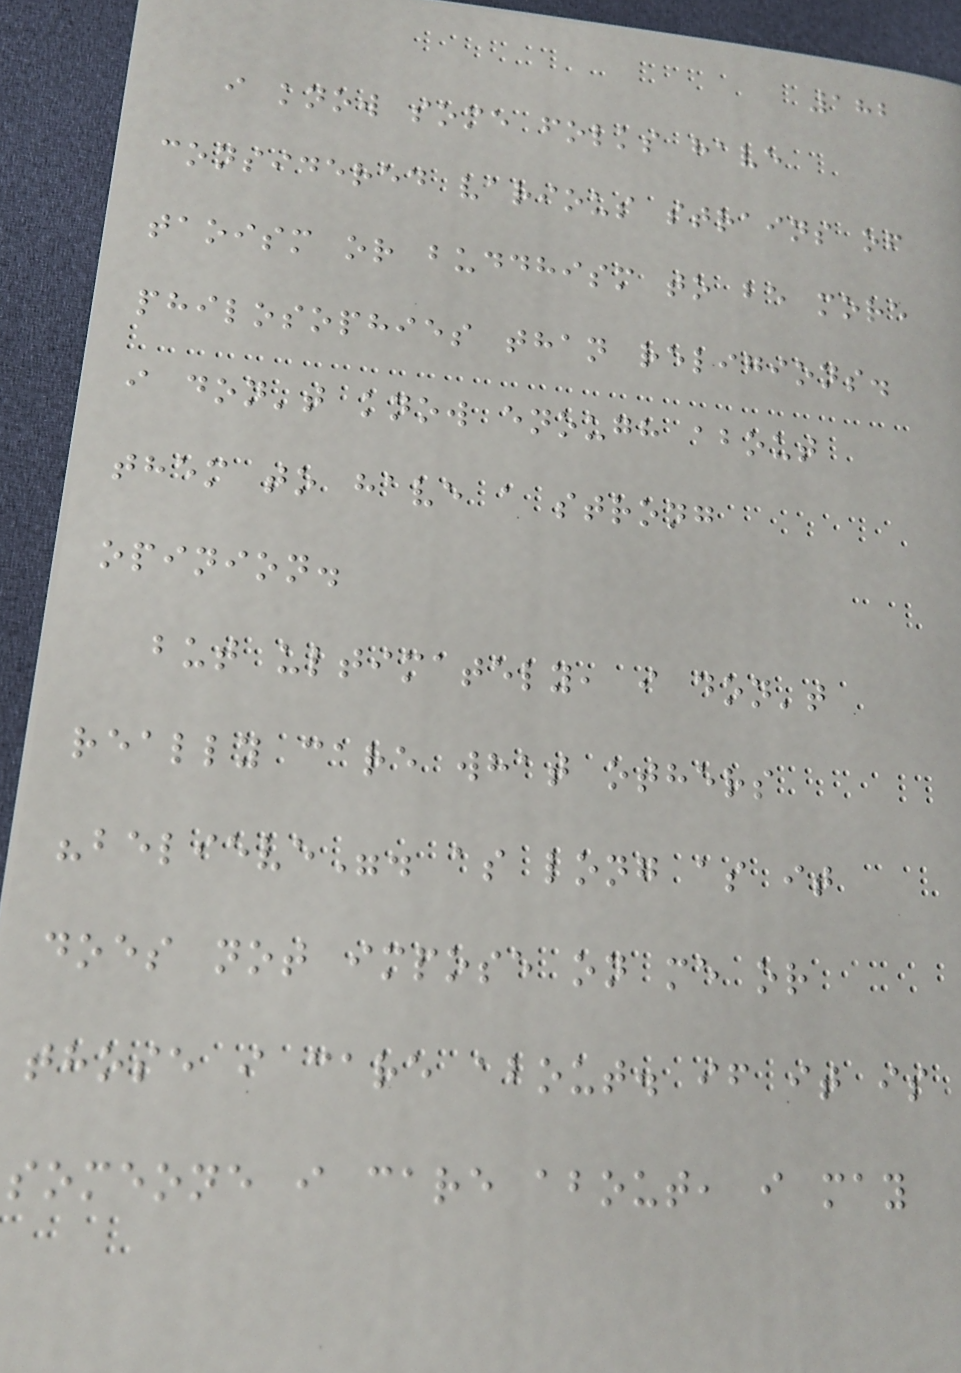182
i know some folks have
considered various strains of
taoism or buddhism to be more
philosophies than religions.
i don't know enough about
them to have a strong
opinion.
but ultimately, i don't
really care what others
"believe". as long as it
does not impose on me or
those i care about. if it is
someone i care about, i may
